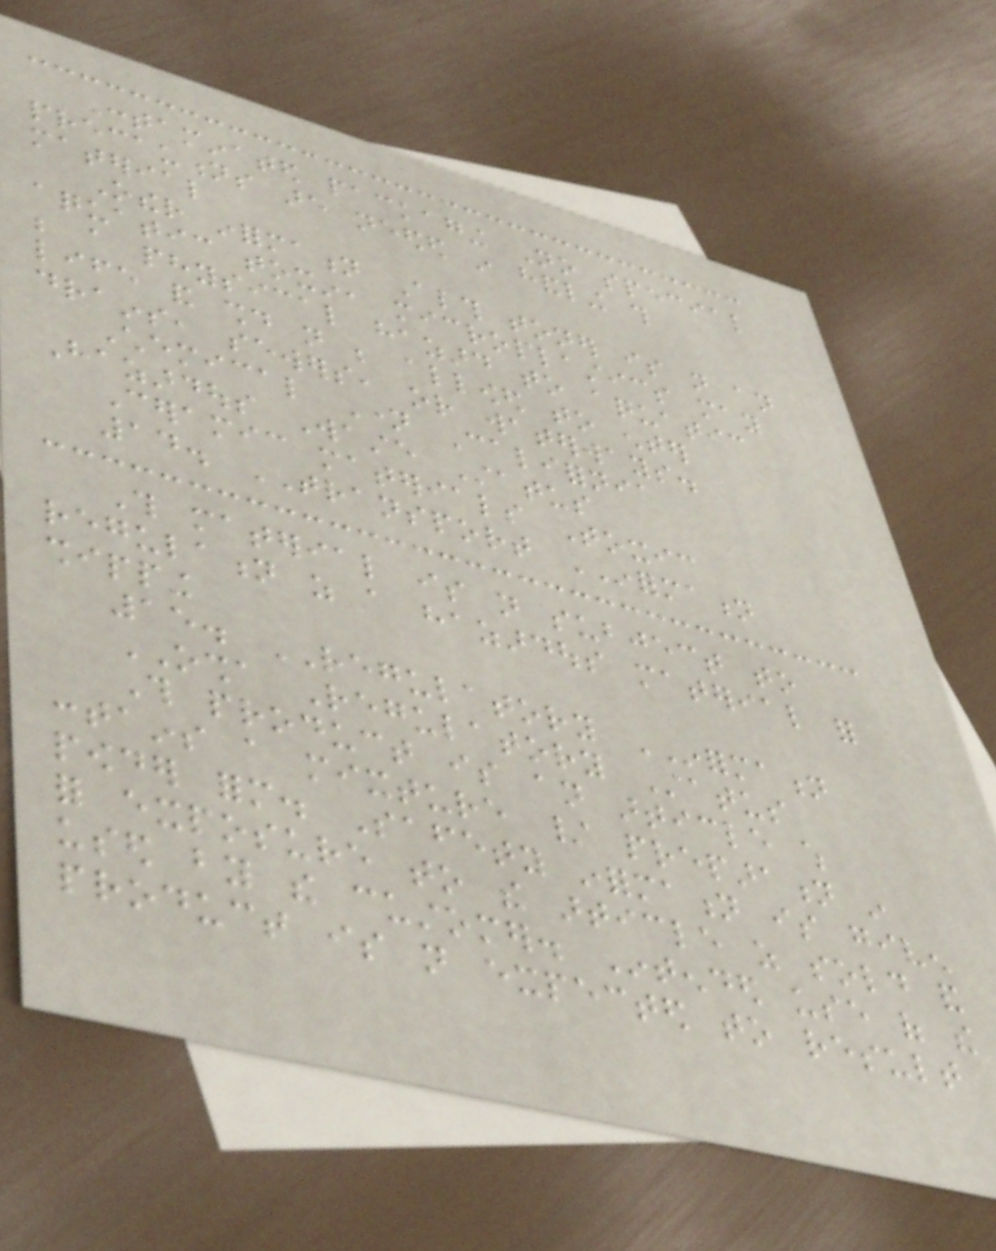Contaminated packaging No special
precautions are needed in handling this
material
Other information Although toner is not an
aquatic toxin, microplastics may
be a physical hazard to aquatic
life and should not be allowed to enter
drains, sewers, or waterways.
Chemical Name California
Hazardous Waste Status
Ceramic materials Toxic
14. TRANSPORT INFORMATION
This material is not subject to
regulation as a hazardous material for
shipping
15. REGULATORY INFORMATION
OSHA Regulatory Status
This product is an article which
contains a mixture / preparation in
powder form. Safety information is given
for exposure to the article as sold and
used by the customer. Intended use of the
product is not expected to result
